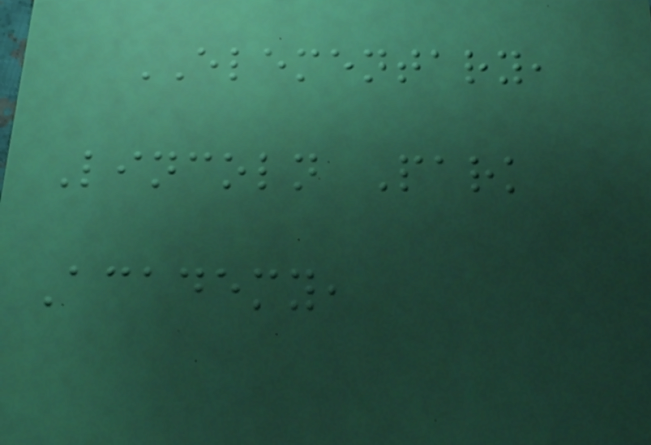ELEMENTARY,
Lincoln Park
Academy,
